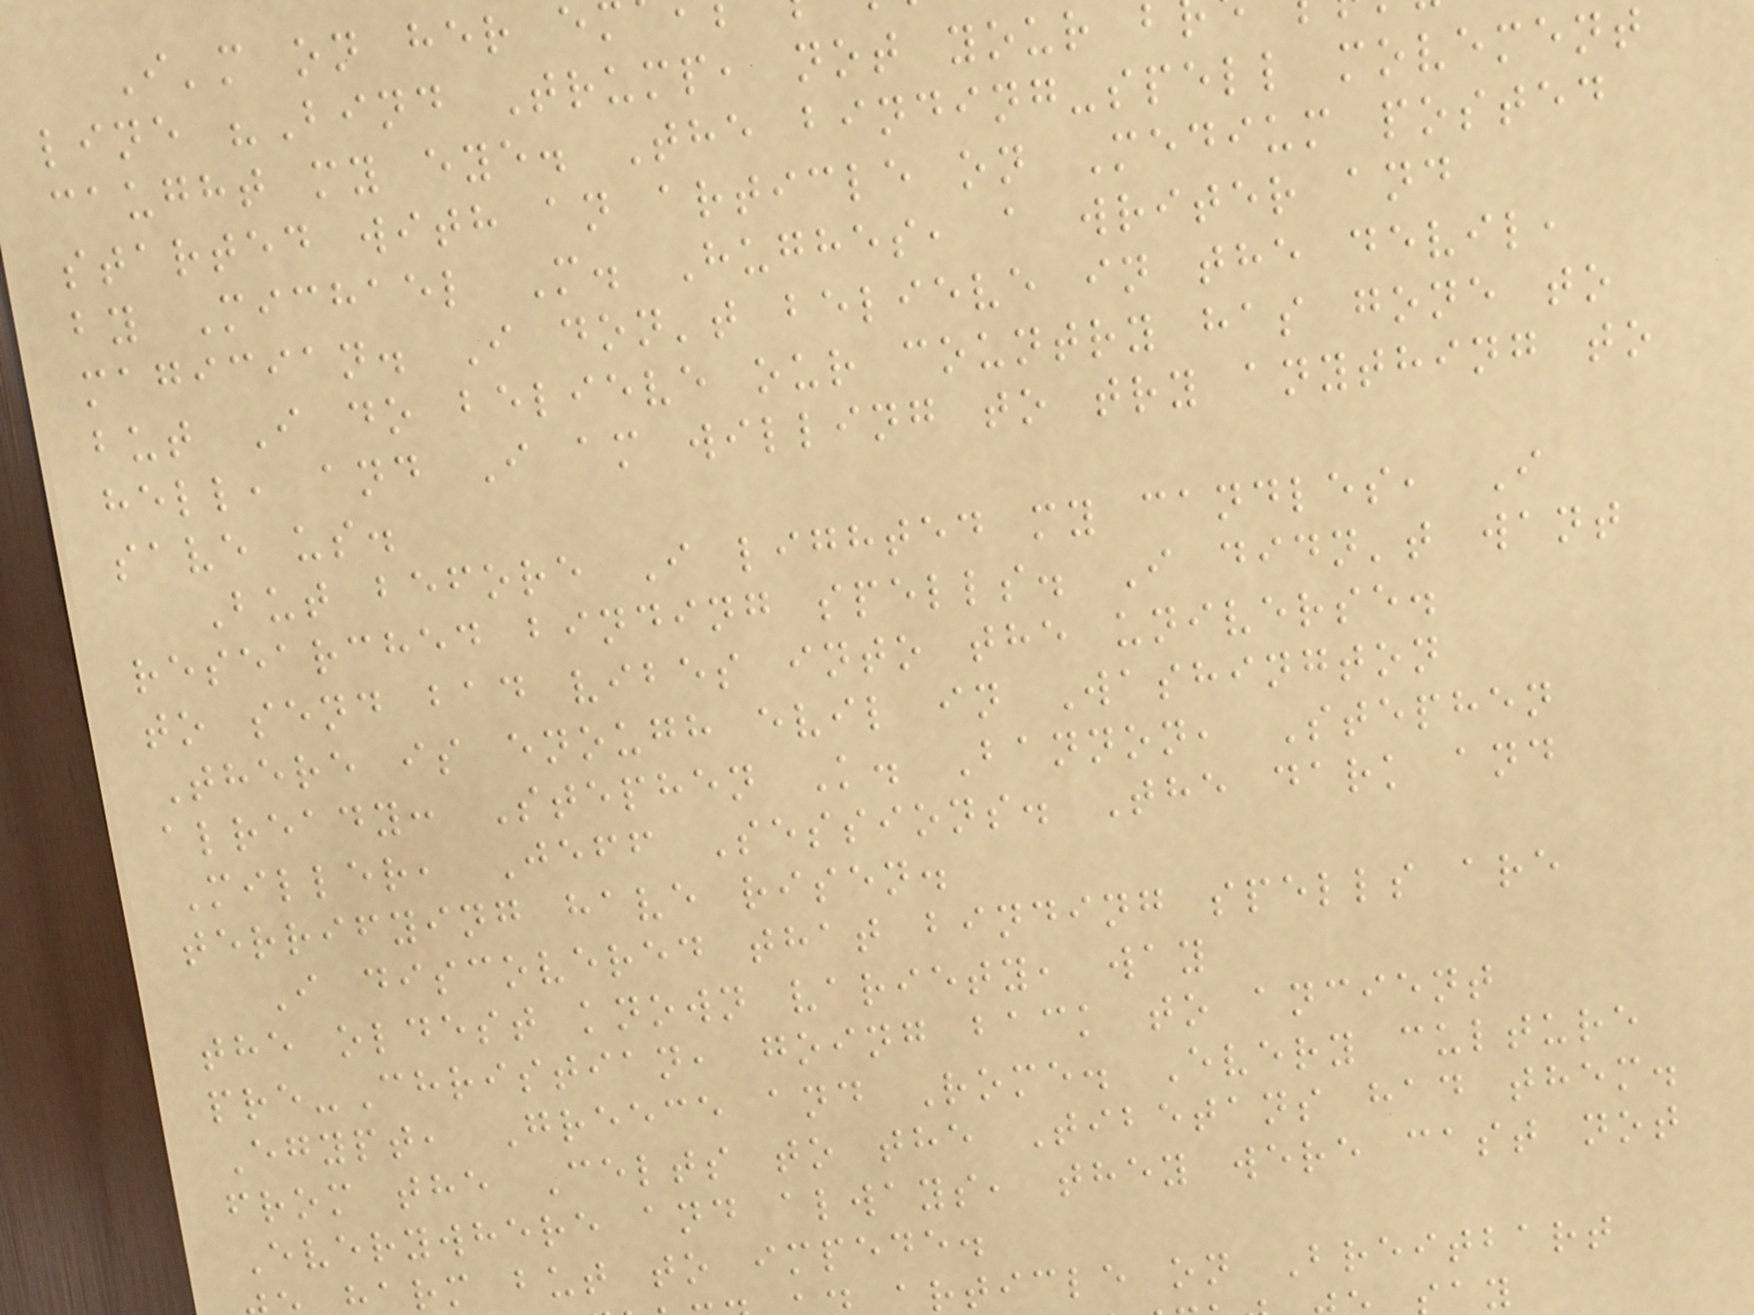I'm on her e
line "Bind Trump, not your
caught my eye. The binding-spell movement
started with an article on Medium posted
by Michael M. Hughes, a writer and
magician. I don't believe in the devil,
but I do believe our country has gone to
hell, and I am willing to try anything to
save us.
But before I lighted my candles, I
researched binding spells. I didn't want
to send bad vibes into the universe.
There is enough evil in Washington
already: Stephen K. Bannon, Stephen
Miller, Jeff Sessions. The dark and
terrifying have risen.
I discovered that binding spells are
the oldest known variety, way
pre-Christian, going back to ancient
Egypt, Greece and Rome. Every culture
from the Celts to the Tibetans had them.
Everywhere and always, they were cast not
rm but to impede.
rticle on Breitbart
